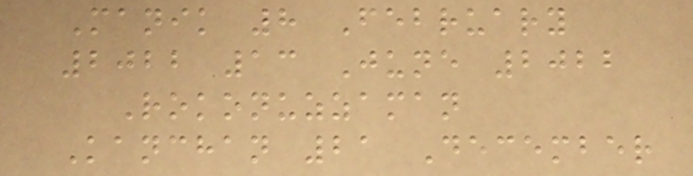Manik 8 February
2022 13 June 2022
Rokonuzzaman
Kanchan 21 December
